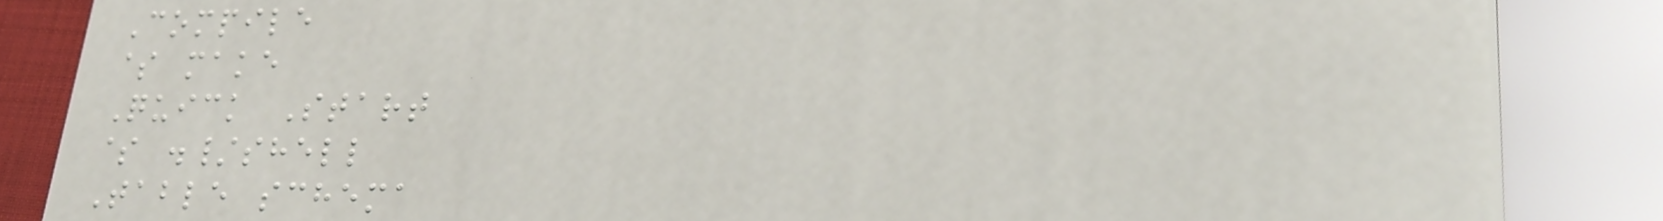Compile
$ make
Quick Start
$ ./shell
Table schema
